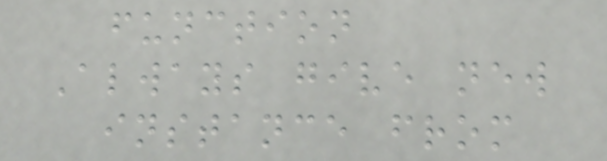function
Always give new
instance from
